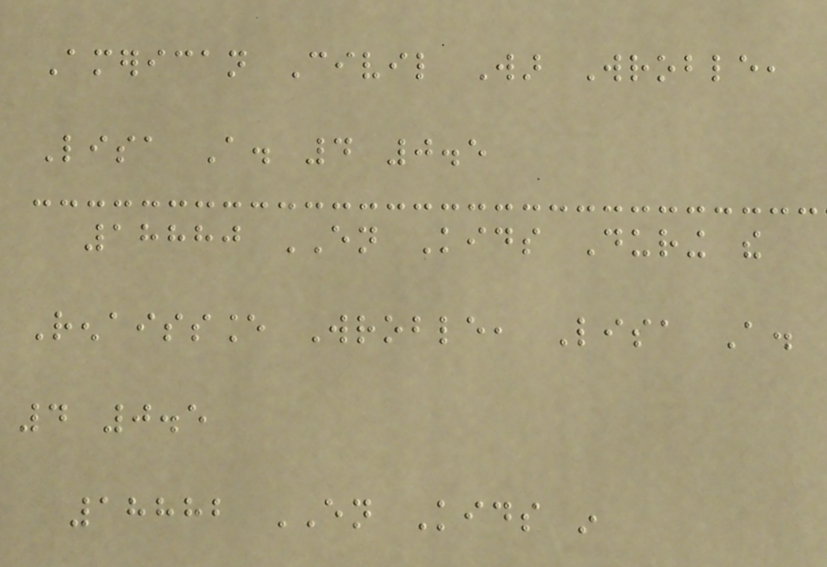American Civil War Wroble,
Lisa A. 4 0.5
18880 EN Kids During the
Renaissance Wroble, Lisa A.
4 0.5
18882 EN Kids in
